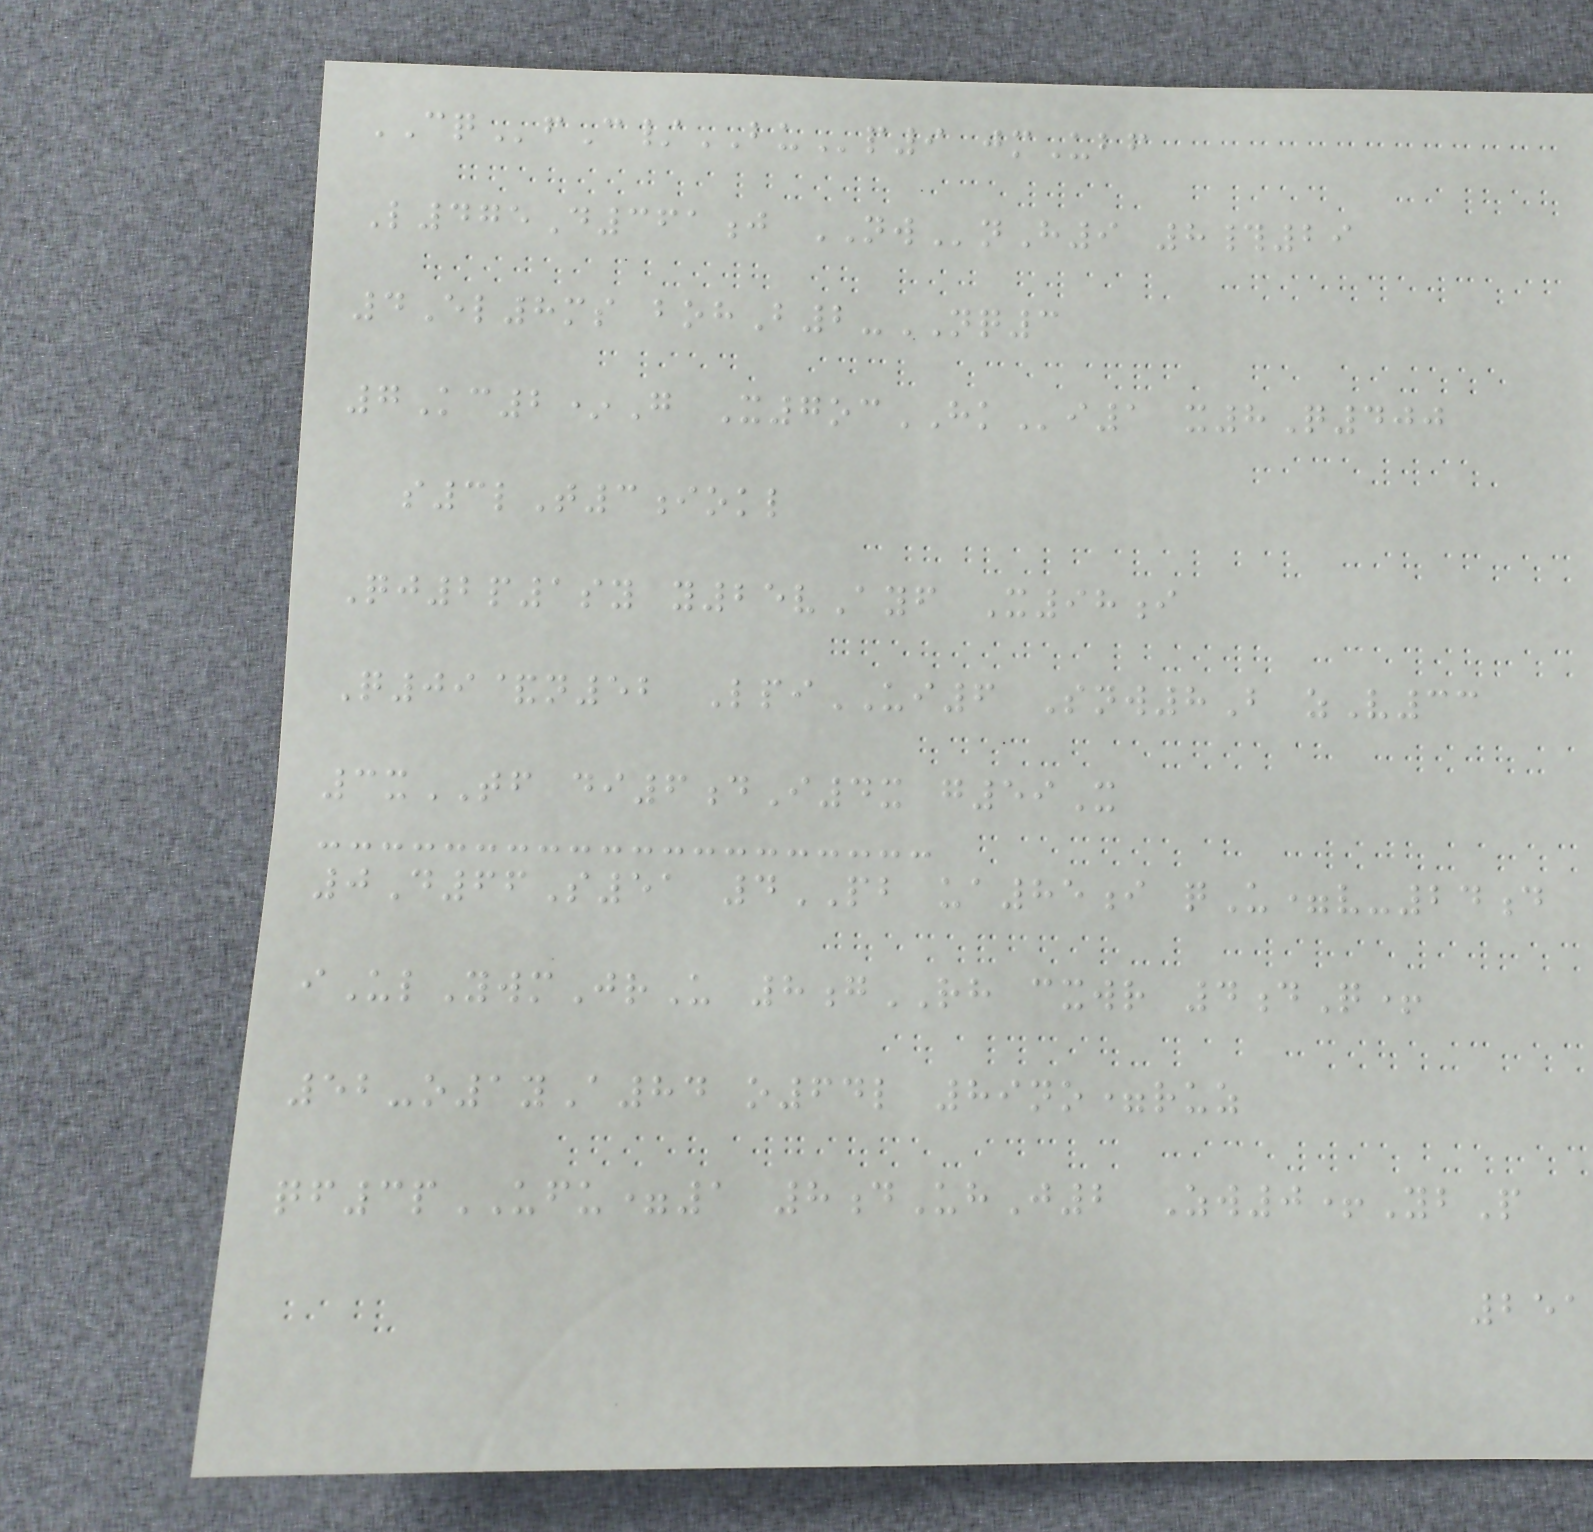CQfC/BUp9 jmUbf
L475D361j NWnH9 8#29
4El8ms bohB2-NQ3
7Kc2*G X7ocHKi1 x8Q400
s3lT3iokl
Qj2p1sy y25vAyf X98i
Q09&n52 LpiUI6 Snw8B zV33
3xTF di6dI4x g59X
0D66S51 4PB ua85i qU=v-24d
iUlYwmJrU 8gRH cxwr 4dQ+
52-o1yA84 o64l 89no=ruz
qf3pUFU=1 8dUhJ2 Zw0+YbP
251
